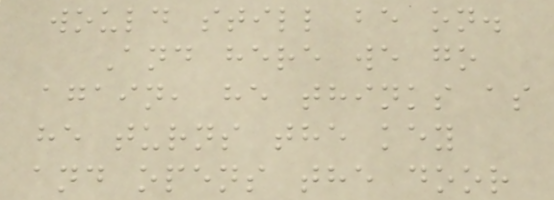would still be on.
And here we go
again, he thinks as
he turns the key
and opens the door
